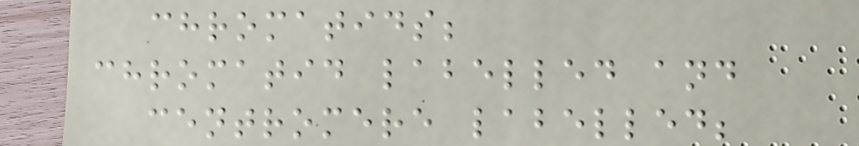chromatids;
chromatid labelled and
centromere labelled;
